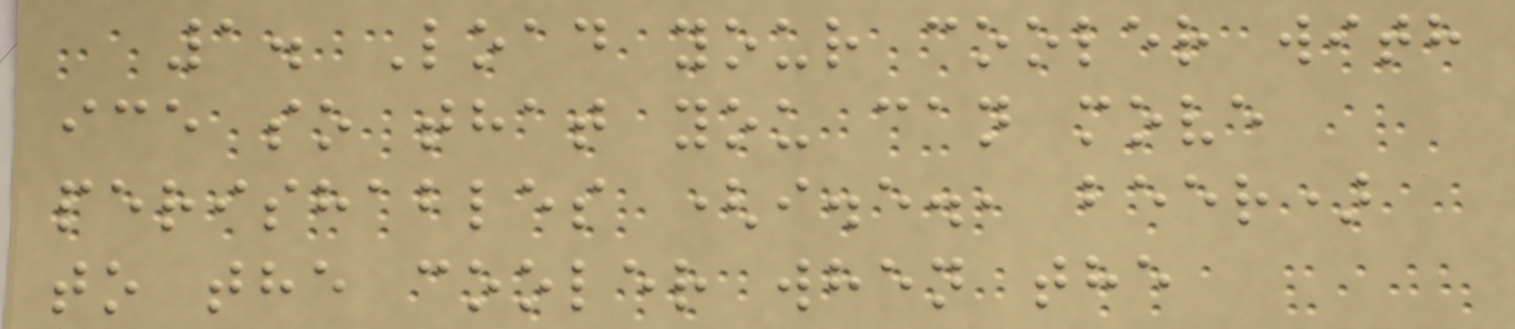1. Load your cooler with
ice so that you can move
perishables (i.e., beer)
to the cooler when the
